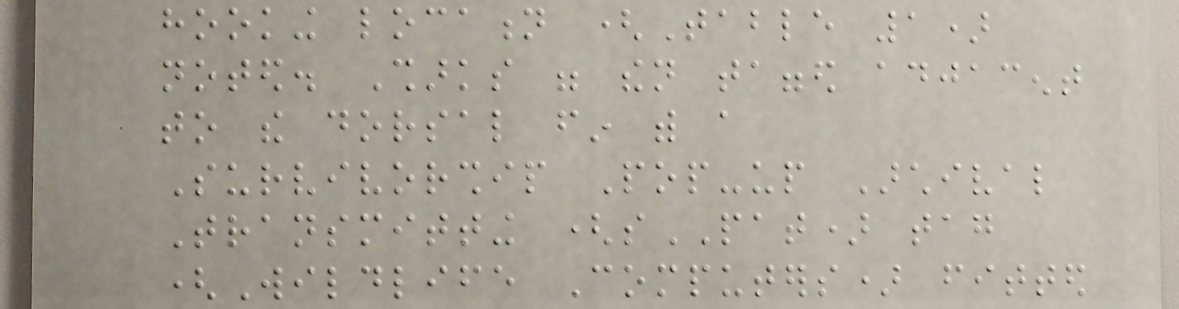hooking location (Table 1)
noted. Sharks were then tagged adjacent
to the dorsal fin with a
Survivorship Pop-up Archival
Transmitting (sPAT) tag
(Wildlife Computers) fitted
